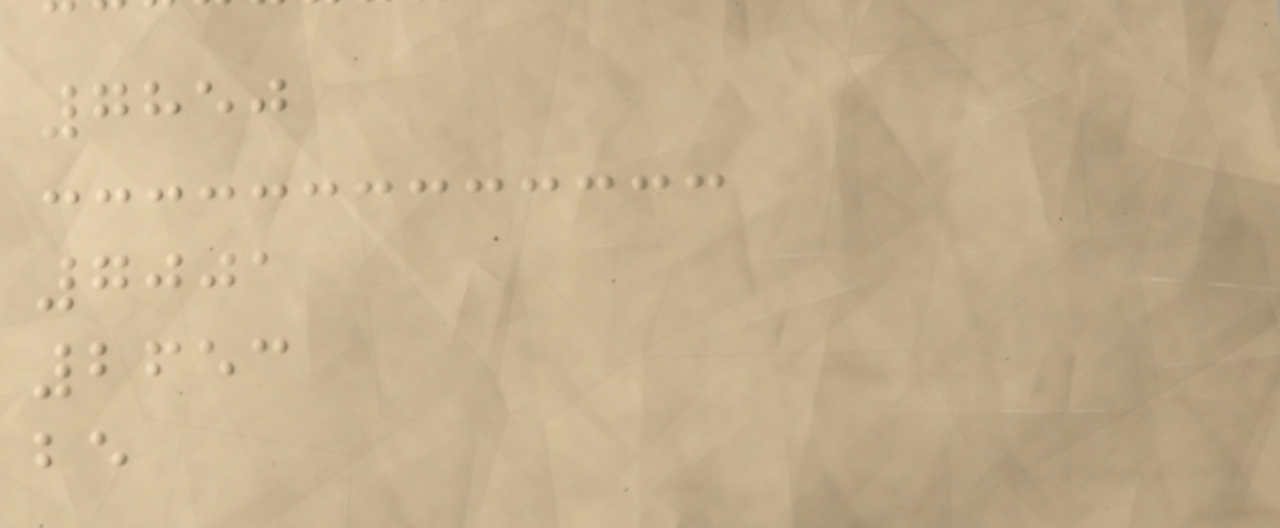7850
7001
2653
be
